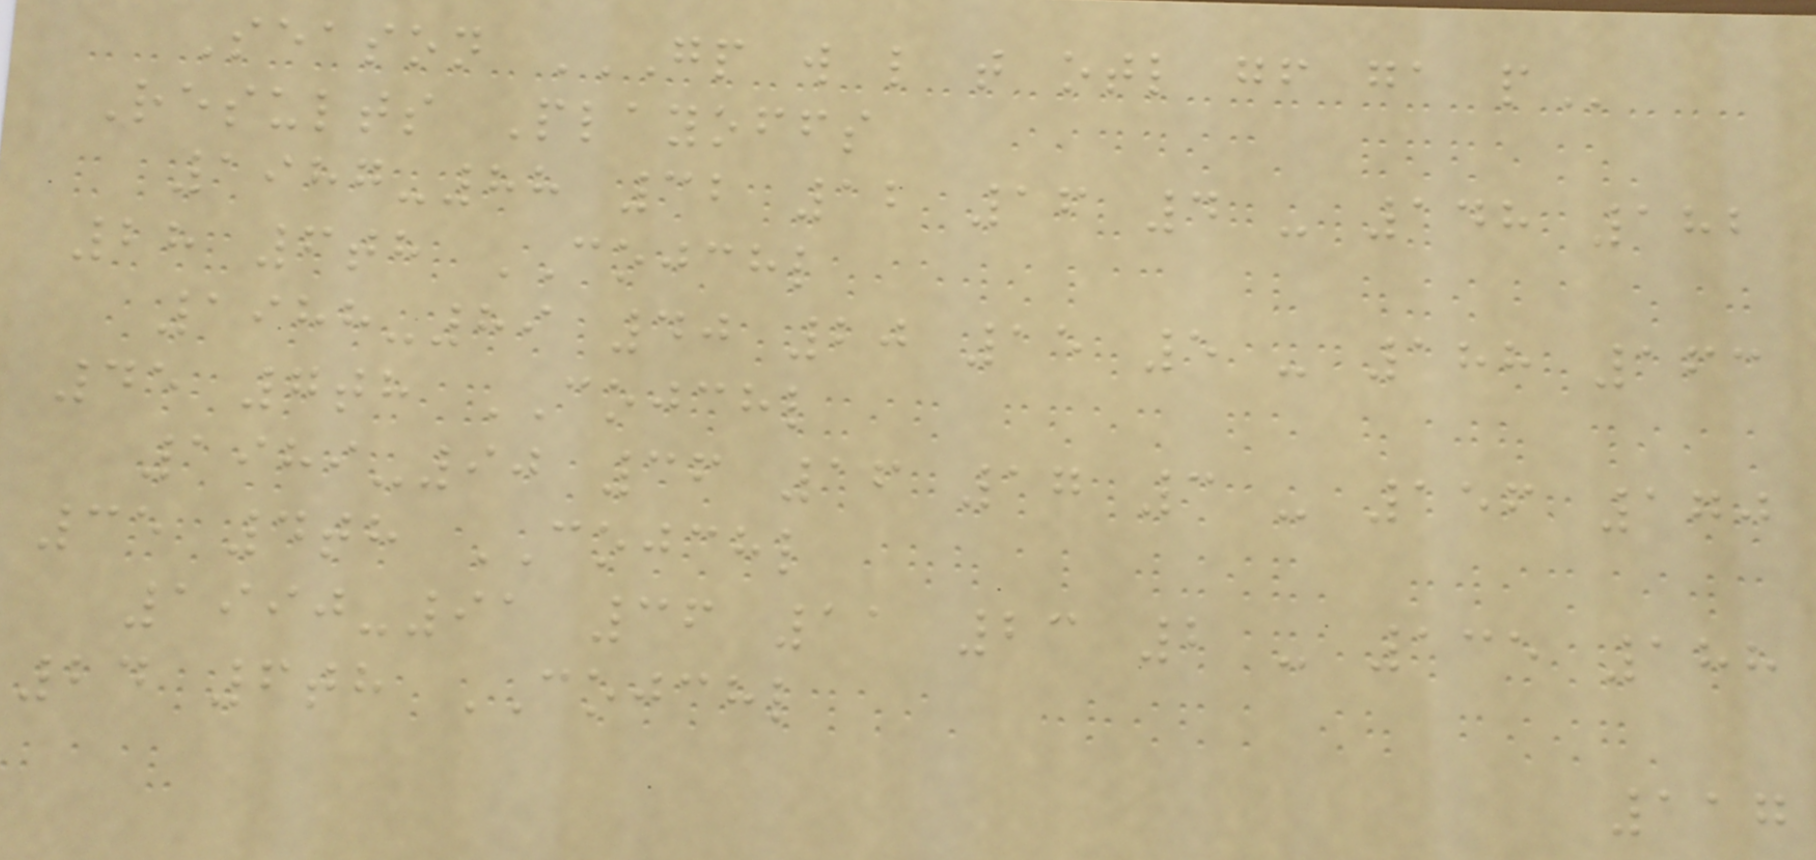Season GP W L T OTL GF GA P
Results Playoffs
1987-88 32 12 16 4 - 148 182
28 6th COJCHL
1988-89 40 20 15 5 - 188 163
45 7th COJCHL
1989-90 36 16 17 3 - 156 170
35 4th COJCHL
1990-91 36 11 23 2 - 135 188
24 6th COJCHL
117
